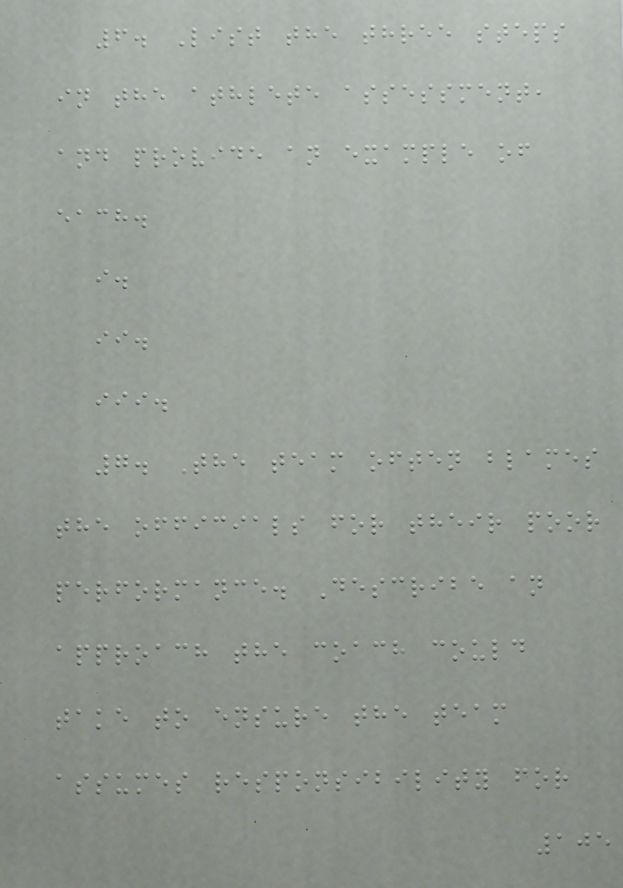6. List the three steps
in the athlete assessment,
and provide an example of
each.
i.
ii.
iii.
7. The team often blames
the officials for their poor
performance. Describe an
approach the coach could
take to ensure the team
assumes responsibility for
105
